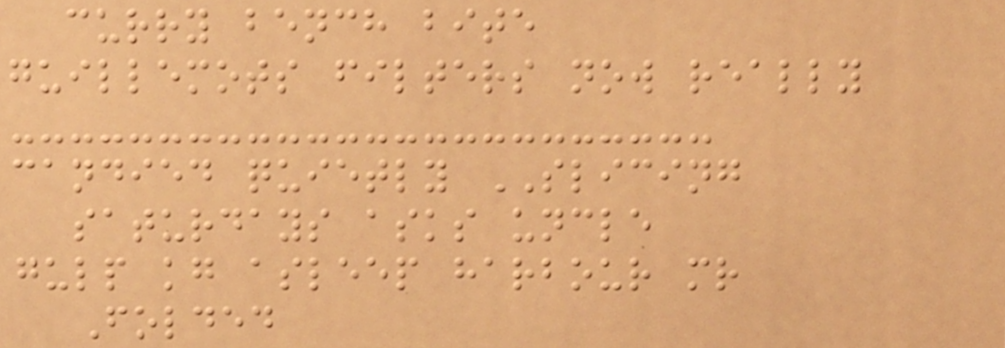curry bench bite
guillemots filters now really
candied quietly SLICING
saturdays asks uncle
gulp kg asleep harbour mr
Folded
